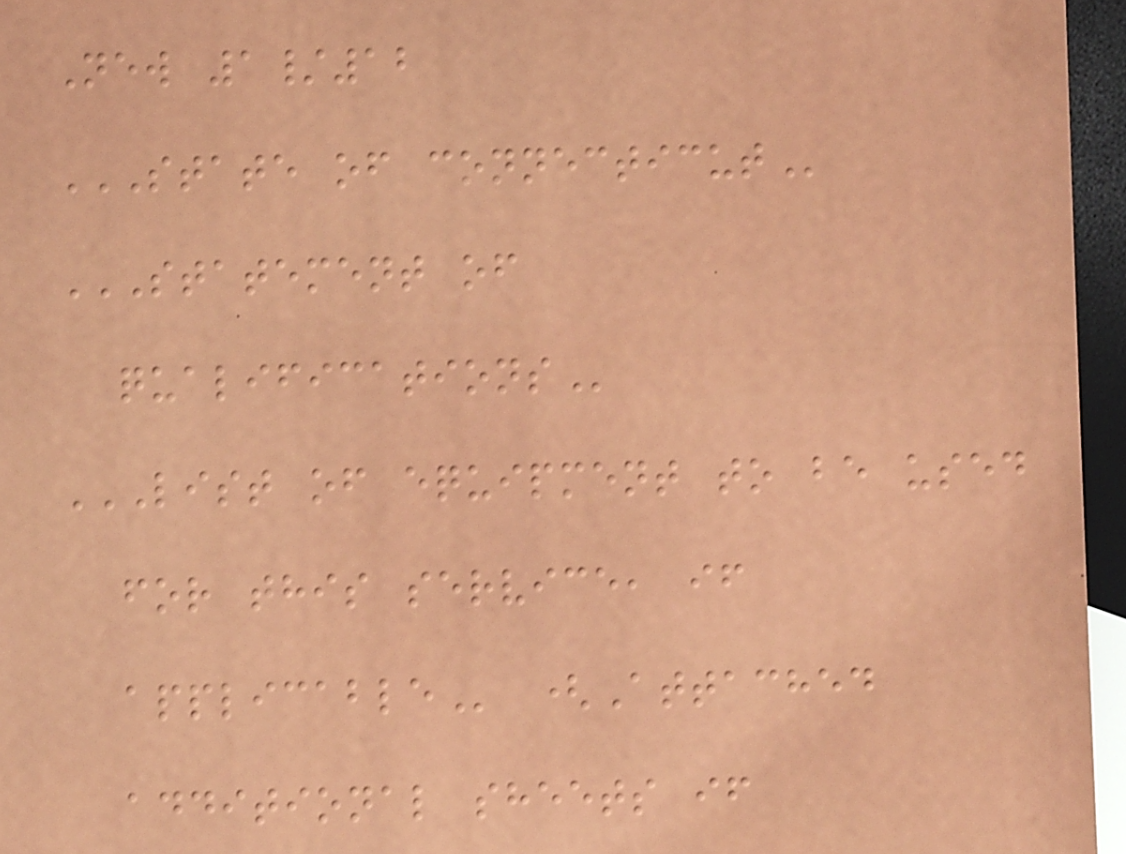New 1/12
STATE OF CONNECTICUT
STATEMENT OF
QUALIFICATIONS
LIST OF EQUIPMENT TO BE USED
FOR THIS SERVICE, IF
APPLICABLE (Attached
additional sheets if
